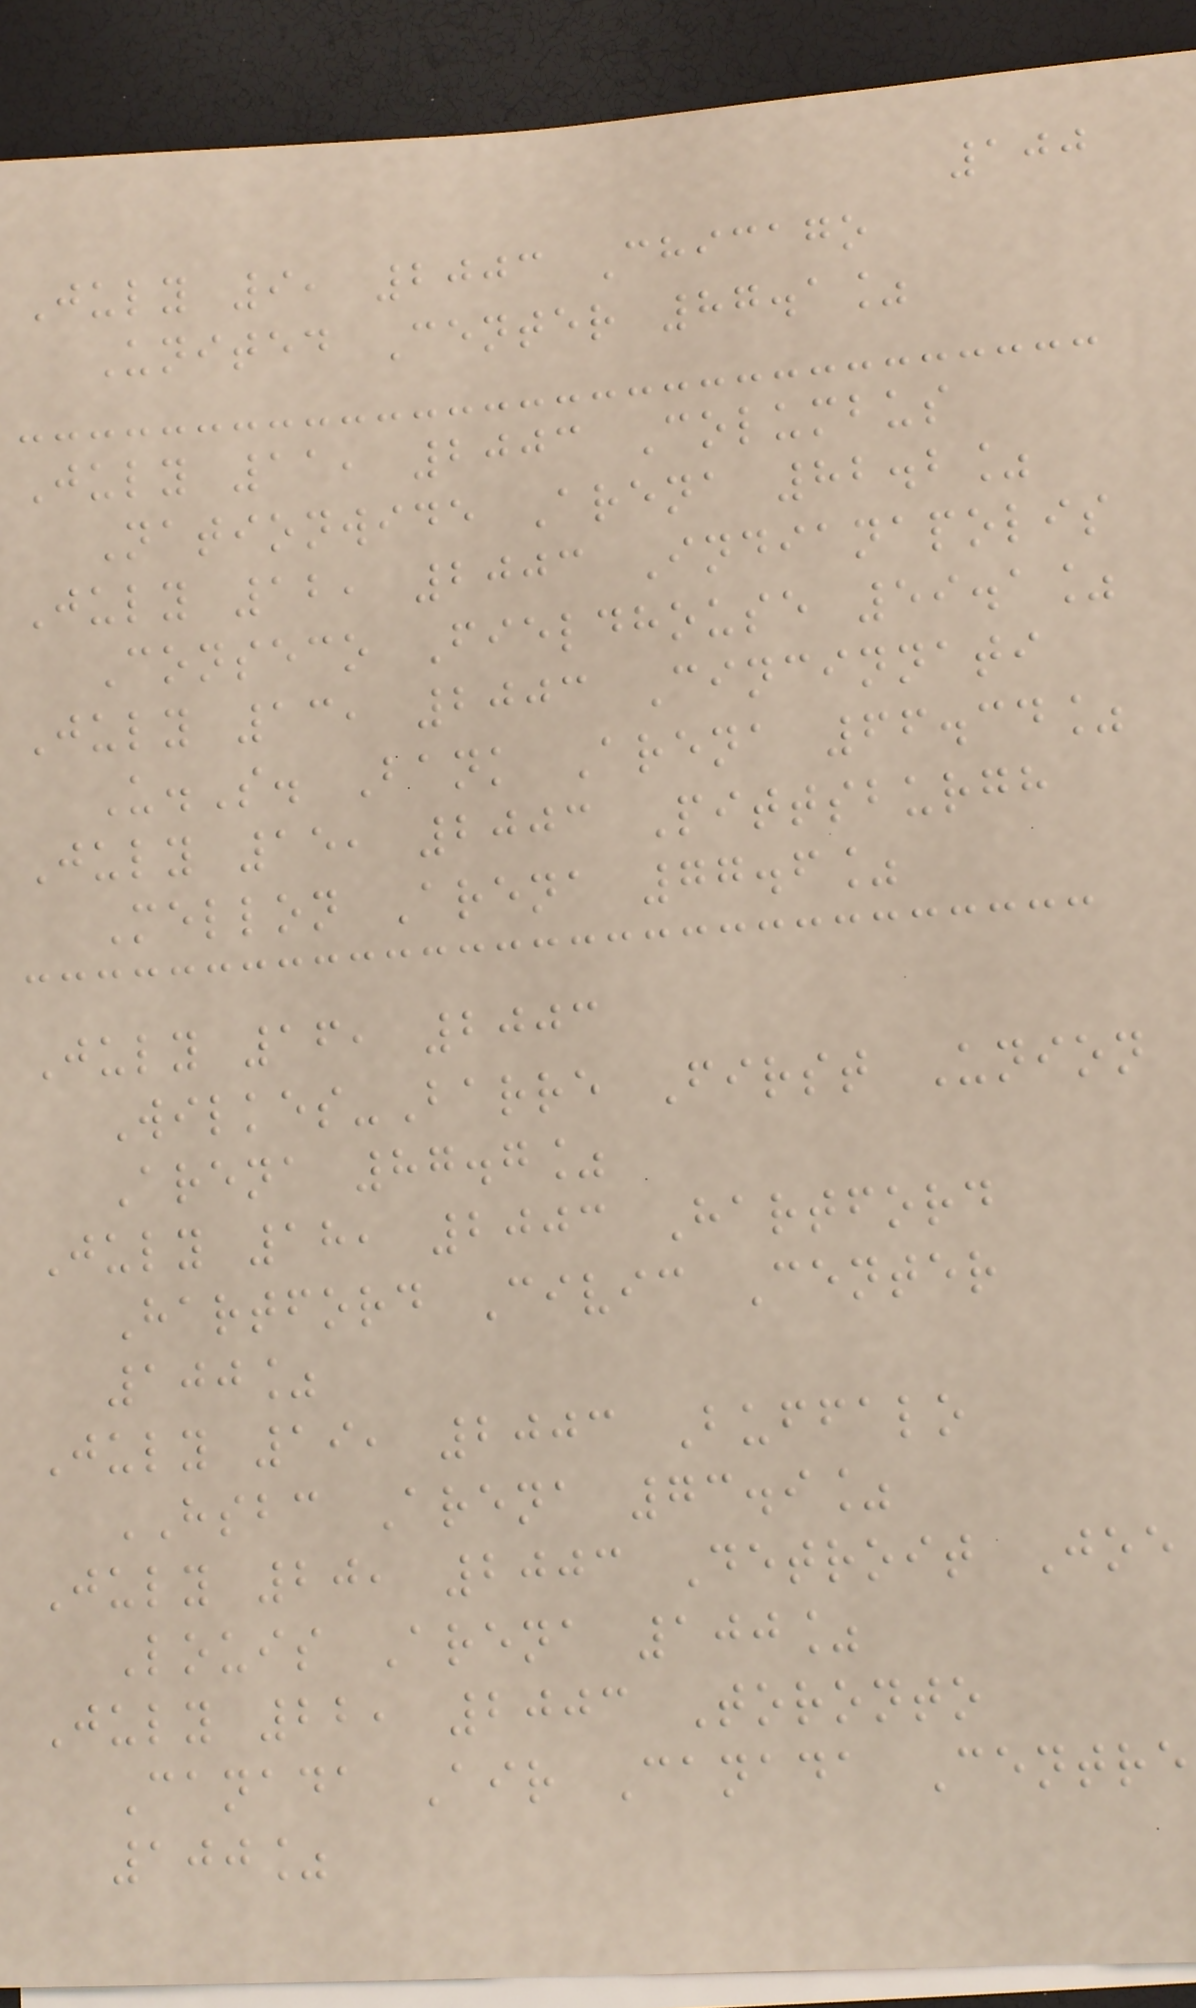100
July 9, 2003 Chicago
United Center 87.1%
July 11, 2003 Columbus
Nationwide Arena 82.2%
July 12, 2003 Indianapolis
Conseco Fieldhouse 59.1%
July 13, 2003 Cincinnati
U.S. Bank Arena 66.34%
July 15, 2003 Pittsburgh
Mellon Arena 77.6%
July 16, 2003
Wilkes-Barre First Union
Arena 87.7%
July 18, 2003 Hartford
Hartford Civic Center
100%
July 19, 2003 Buffalo
HSBC Arena 73.9%
July 20, 2003 Detroit Joe
Louis Arena 100%
July 22, 2003 Toronto
Canada Air Canada Centre
100%
